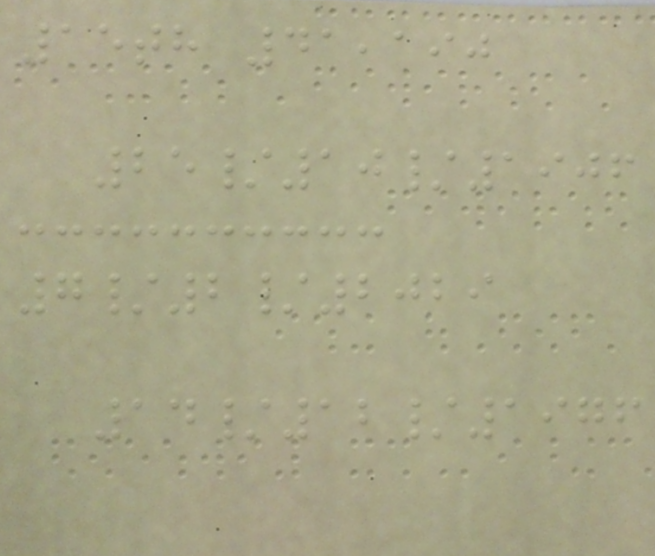15th 41,190
25/10/1906
7/2/2029
14/12/1976
